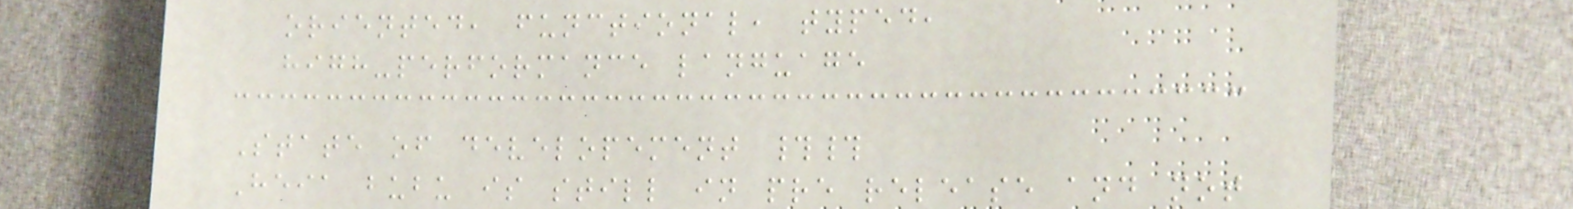oriented, functional, typed,
high-performance language
State of developement ##
Heia bubu is still in pre release and not
